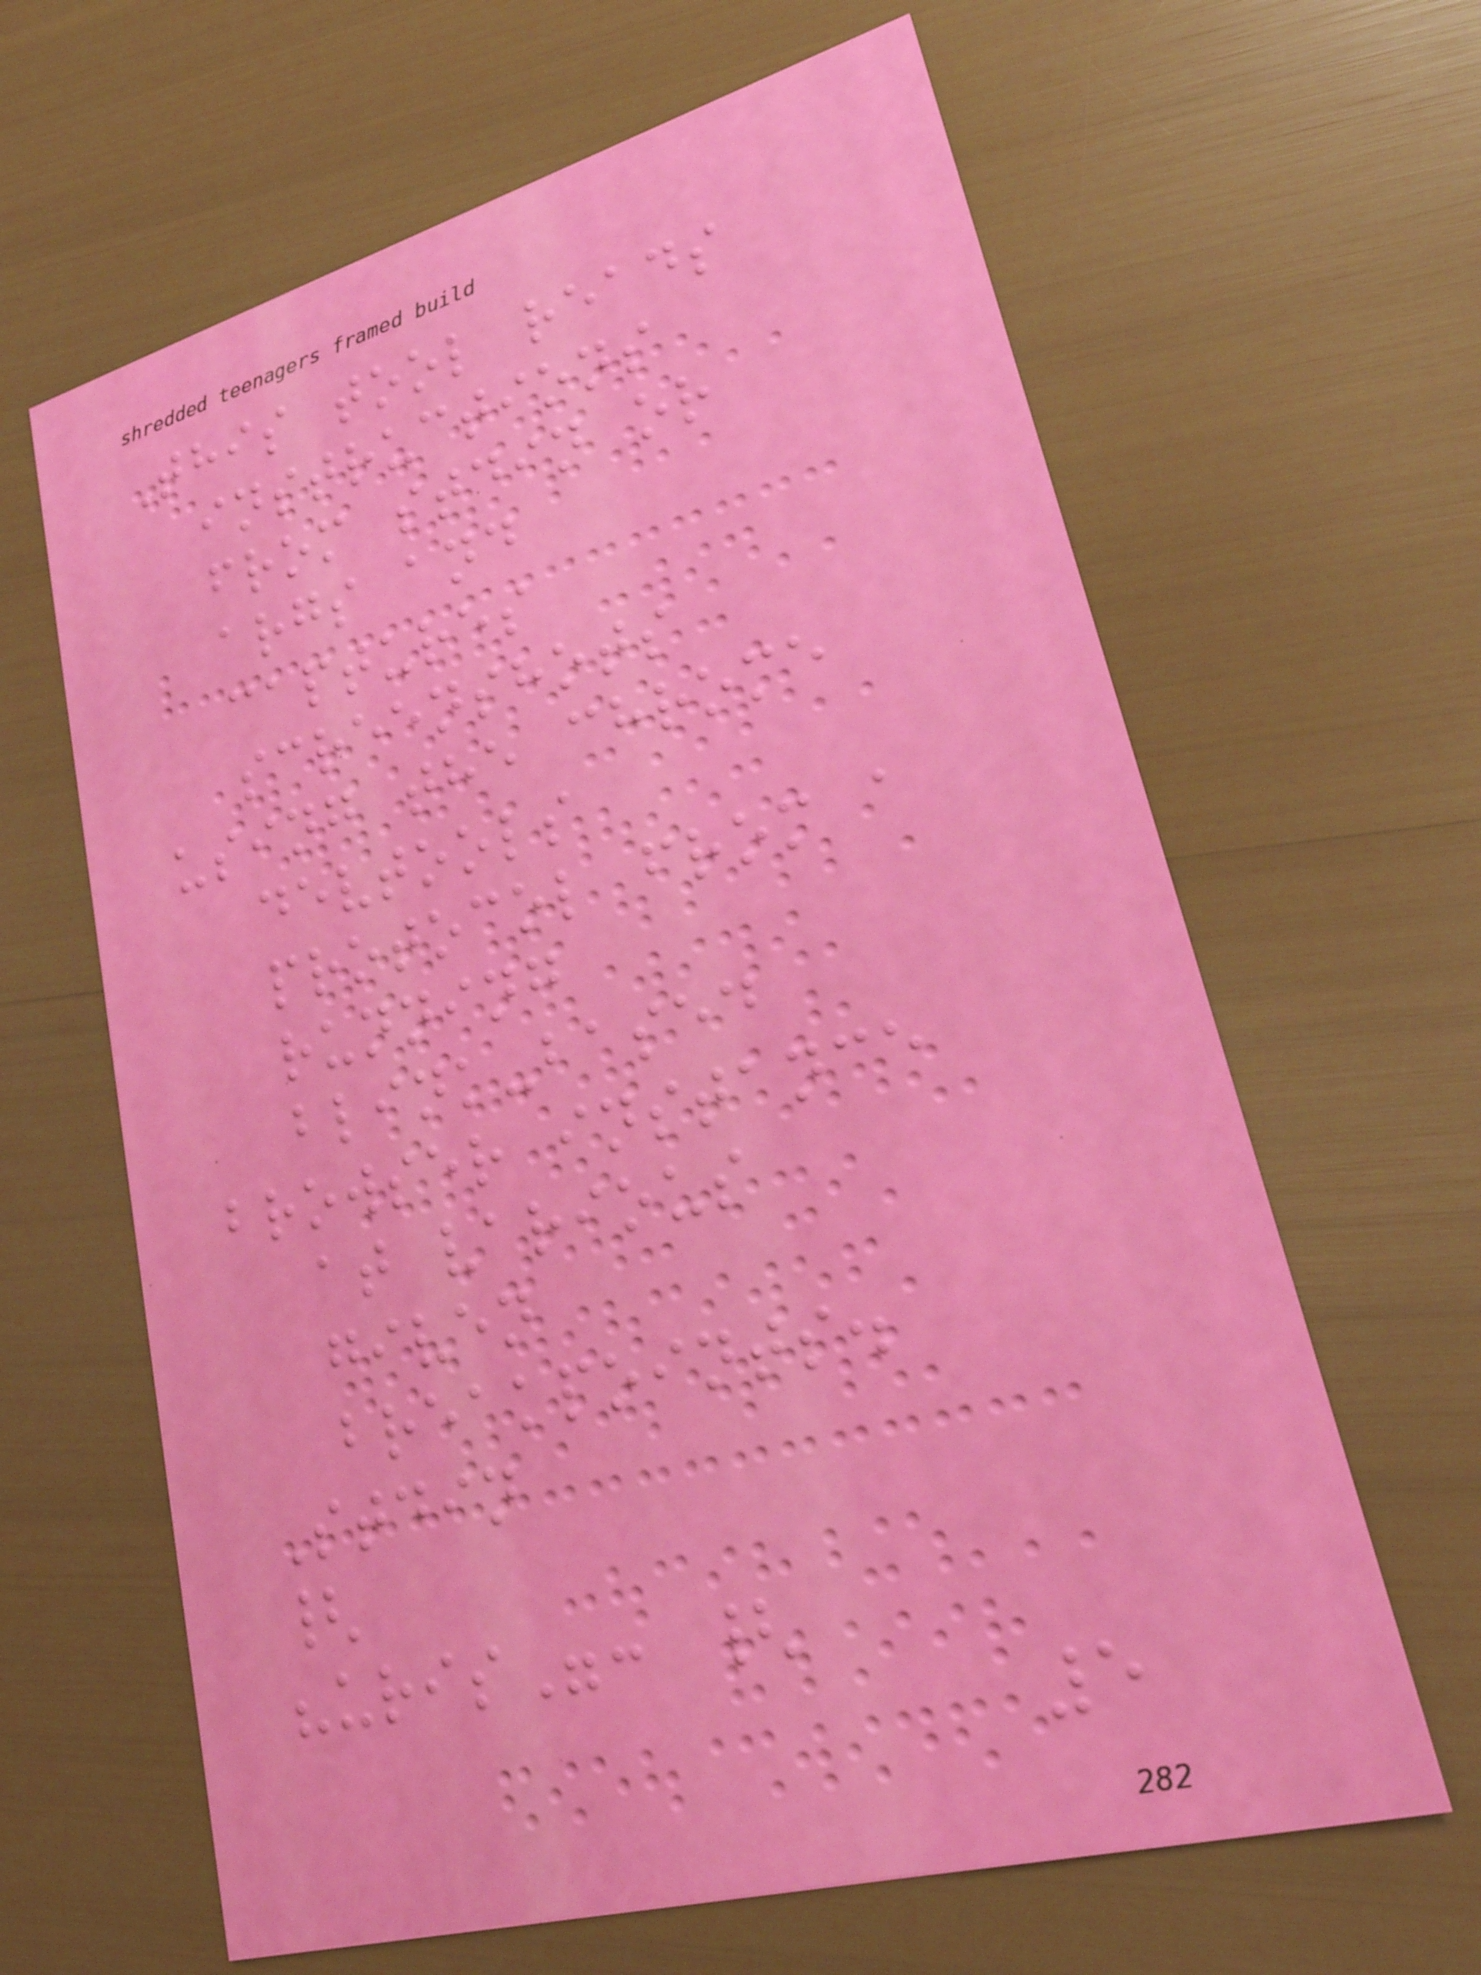This tool reads
instructions
from stdin or
args and
captures
screenshots
using the chrome
devtools
protocol from a
running
blink-based
browser instance
at various
given
breakpoints.
Stdin
{
"uris": {
5
